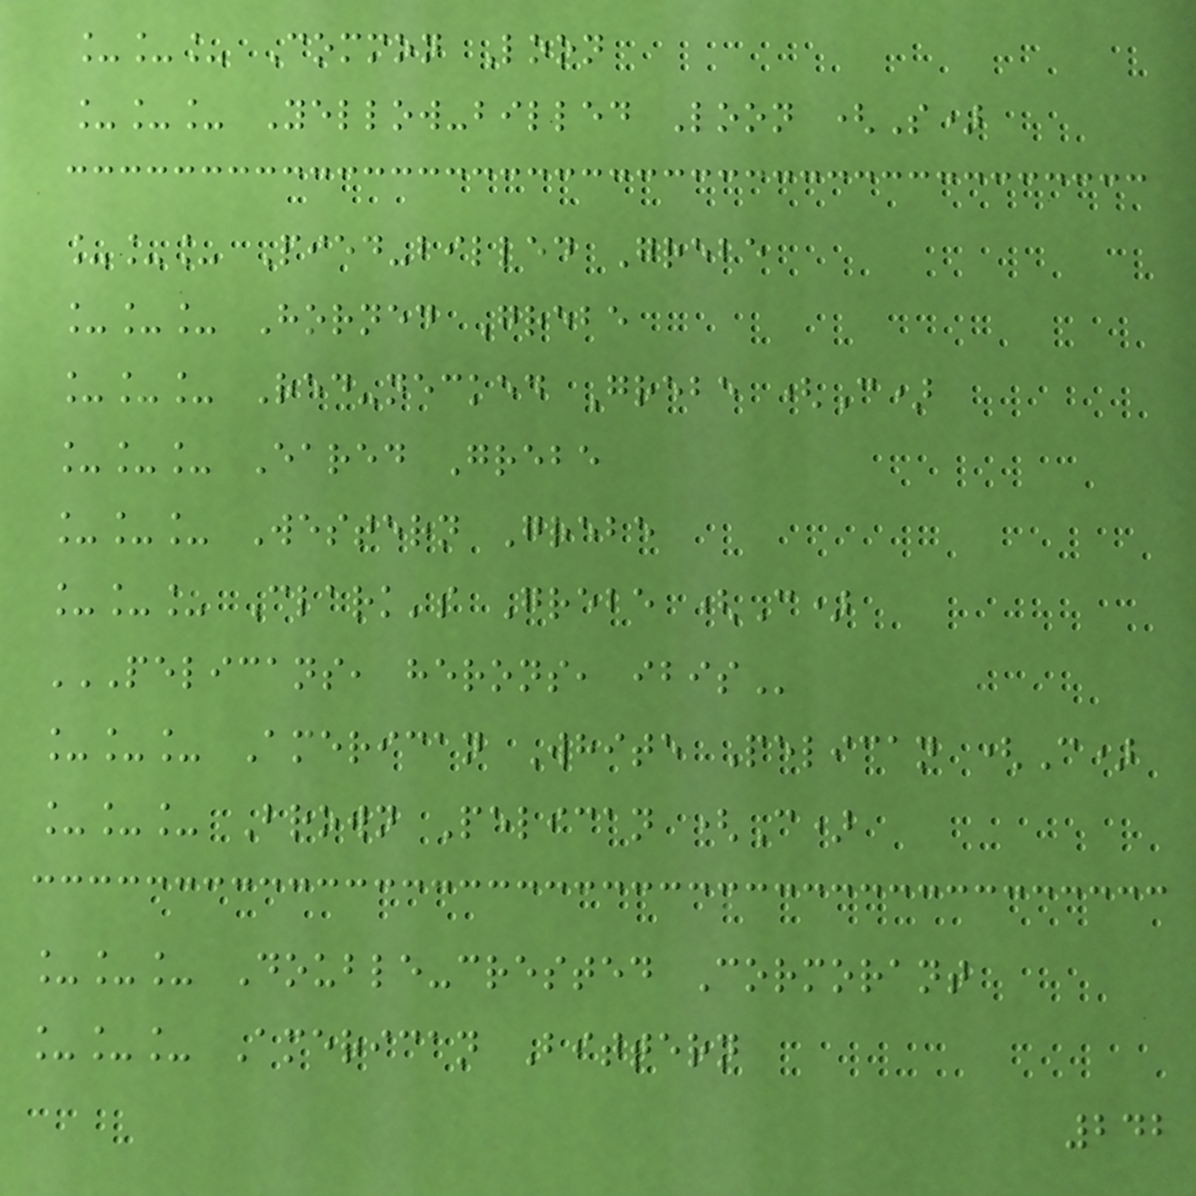___ Common Loon
___ Yellow-billed Loon (S)
___ Pied-billed Grebe
___ Horned Grebe
___ Red-necked Grebe (C)
___ Eared Grebe
___ Western Grebe
___ Clark's Grebe (C)
PELICANS, HERONS, IBIS
___ American White Pelican (C)
___ Brown Pelican (C)
___ Double-crested Cormorant
___ American Bittern
242
